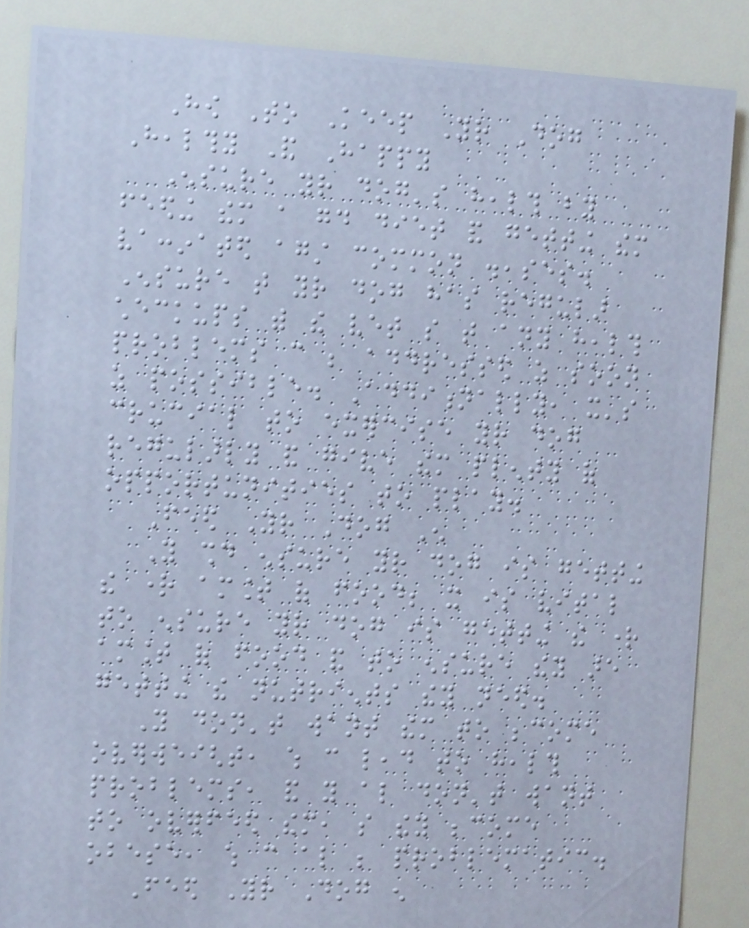How To Keep Your Dog
Healthy And Happy
Ensure your dog's health by
feeding them a good diet and getting them
vaccinated against common diseases.
Ensure that your dog has regular
checkups with the vet so that any health
problems can be addressed as soon
as possible. Additionally, it's
crucial to exercise your dog
regularly and give them plenty of
opportunities to play.
Feed Your Dog Enough
You should ensure your dog is getting
the right amount of food; it is vital
to ensure your dog is getting the right
amount of food and to ensure they are
getting the nutrients they need.
You don't want them to become
overweight, which can lead to health
problems, and you also don't want
to overfeed them, so they become
obese, which can also be problematic.
Feed Your Dog enough
